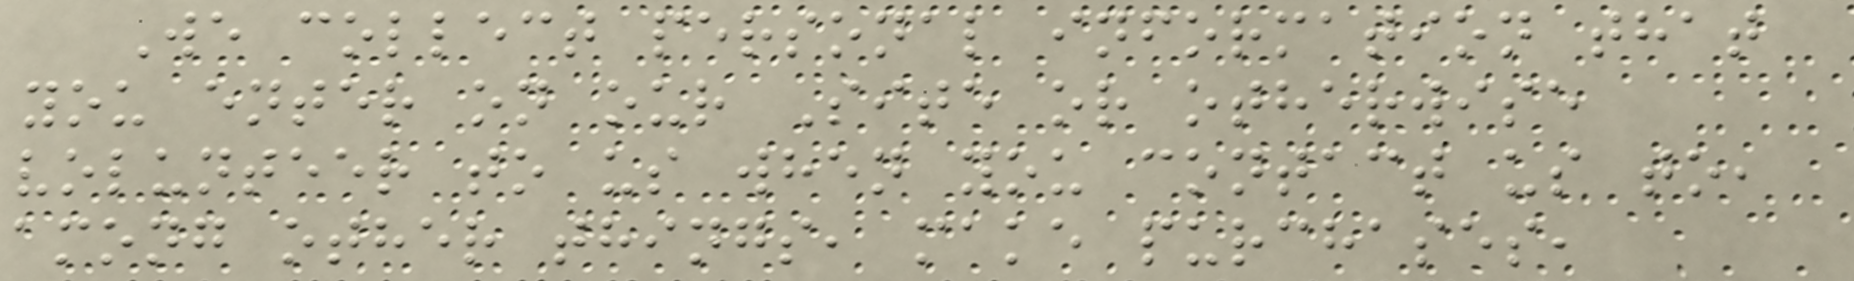We collect personal information that
you enter on our Site or otherwise
volunteer to us when you contact us to,
among other things, make purchases,
